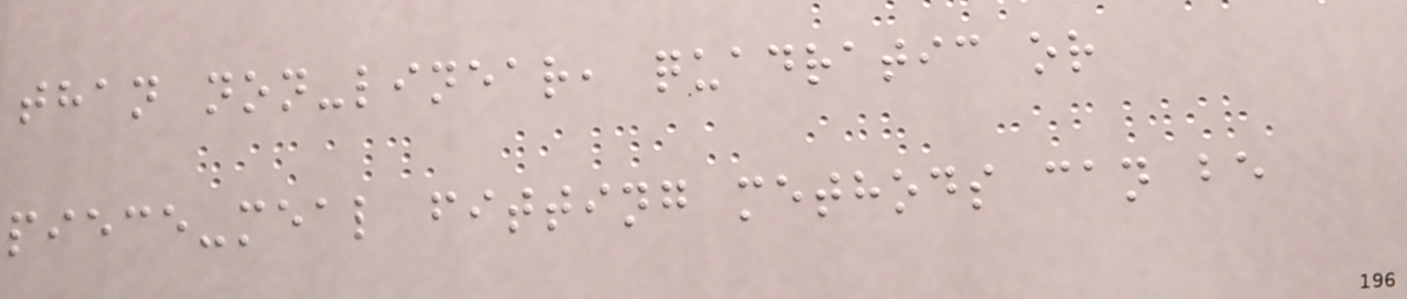than non-linear, quadratic or
piece-meal fitting methods can be
